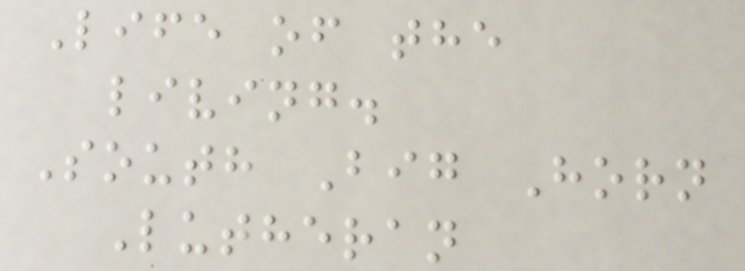Life of the
living.
South Big Horn
Lutheran
